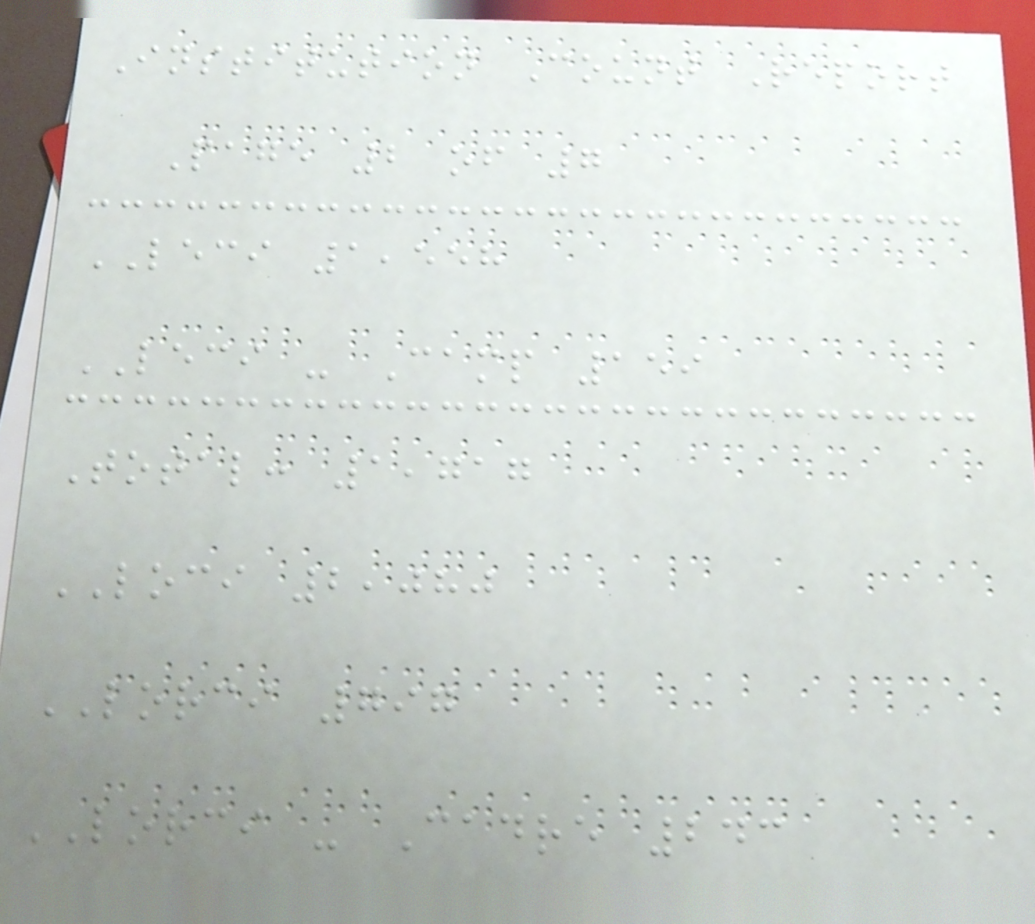Institution Count Report
Page 2 of 7
LECI 1,558
LECI - Camp 159
Total: 1,717
LOCI 2,080
LORCI 797
LORCI - Cadre 243
